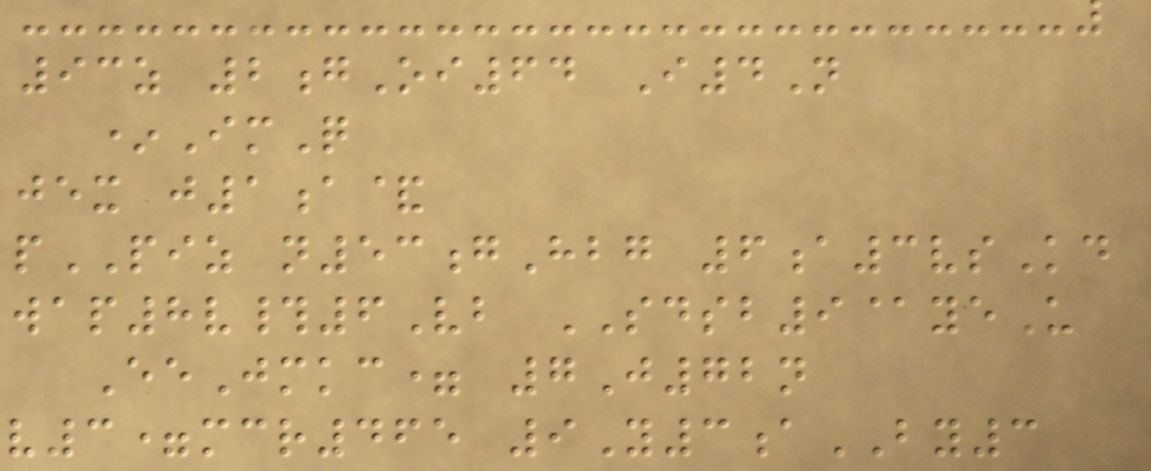93z 2gOi64 I4N
*ImQ
jex j1a&
pPIZ n53gHbg 6a3vsKd
wap8v#6Vb SDSB9@yeU
EeJmkc= 7J72n
v3=mcr465 9Y3aBY3
